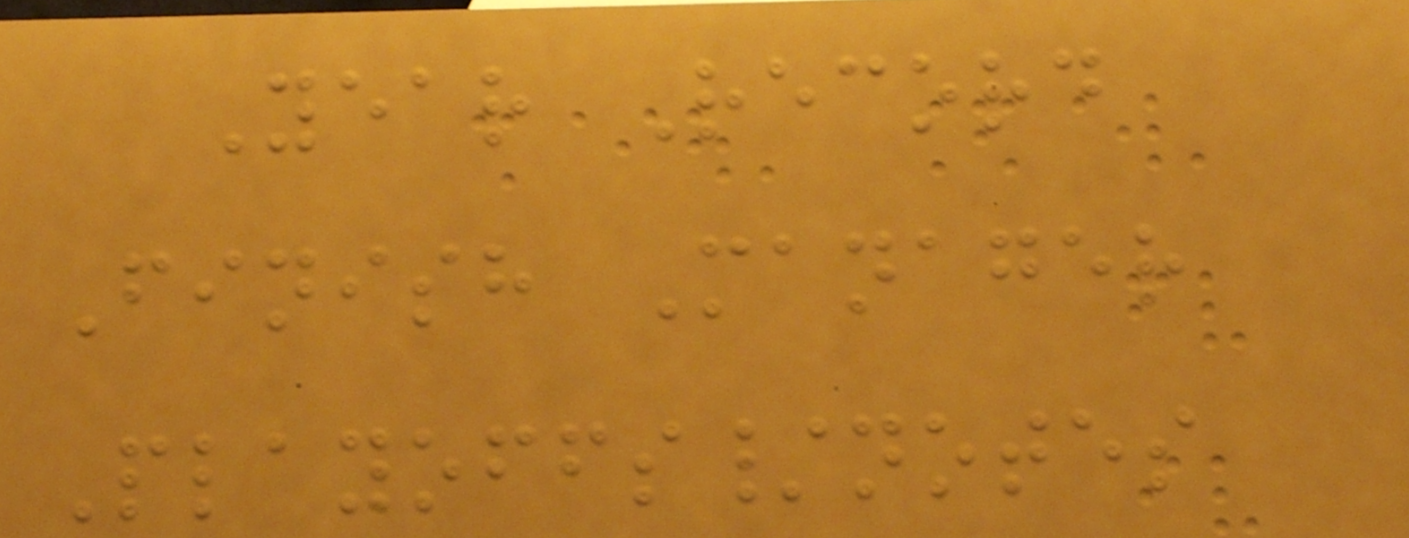Year Record
Finish Manager
Playoffs/notes
